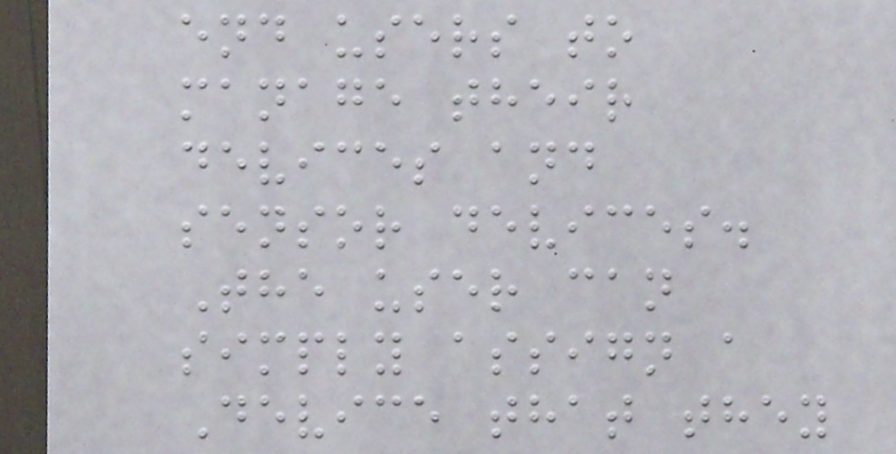end users to
manage their
devices and
sensor devices.
The user can
simply assign a
Device that they
